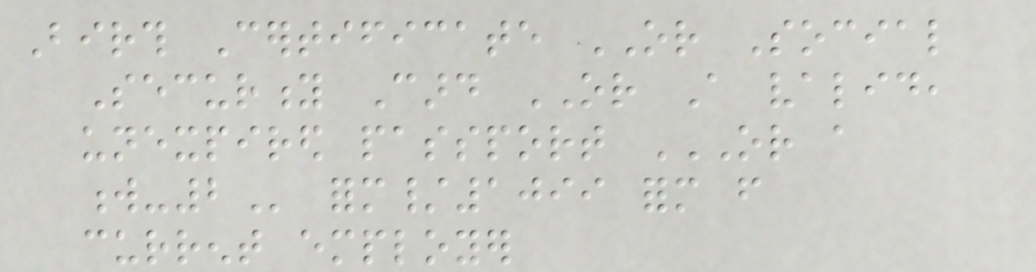Birth Certificate OR Social
Security Card OR A valid,
unexpired passport OR A
W-2 form/1099 form from
current employer
